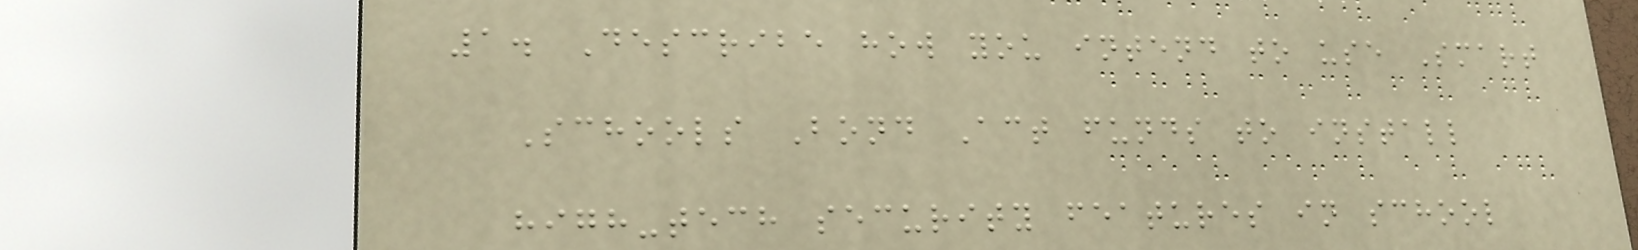1. Describe how you intend to use Smart
Schools Bond Act funds to install
high-tech security features in school
